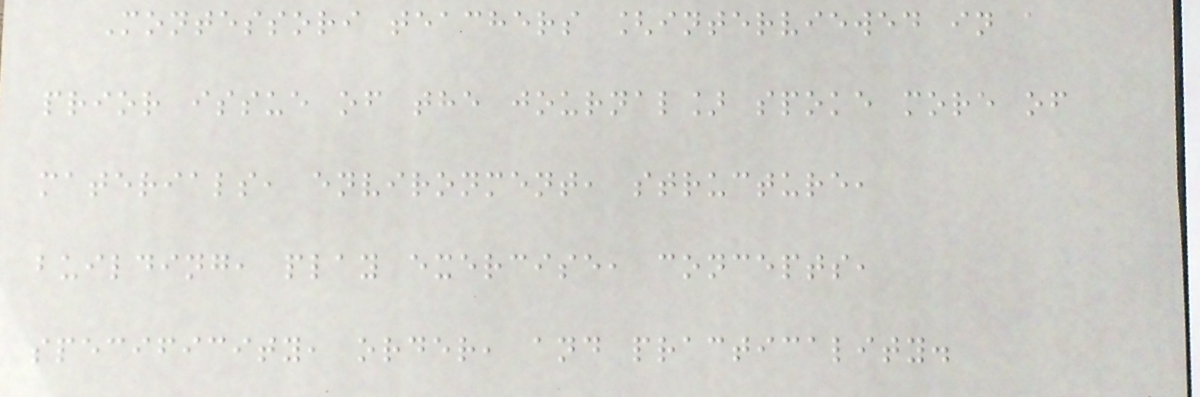Montessori teachers [interviewed in a
prior issue of the journal] spoke more of
materials, environment, structure,
building, play exercise, concepts,
specificity, order, and practicality.
